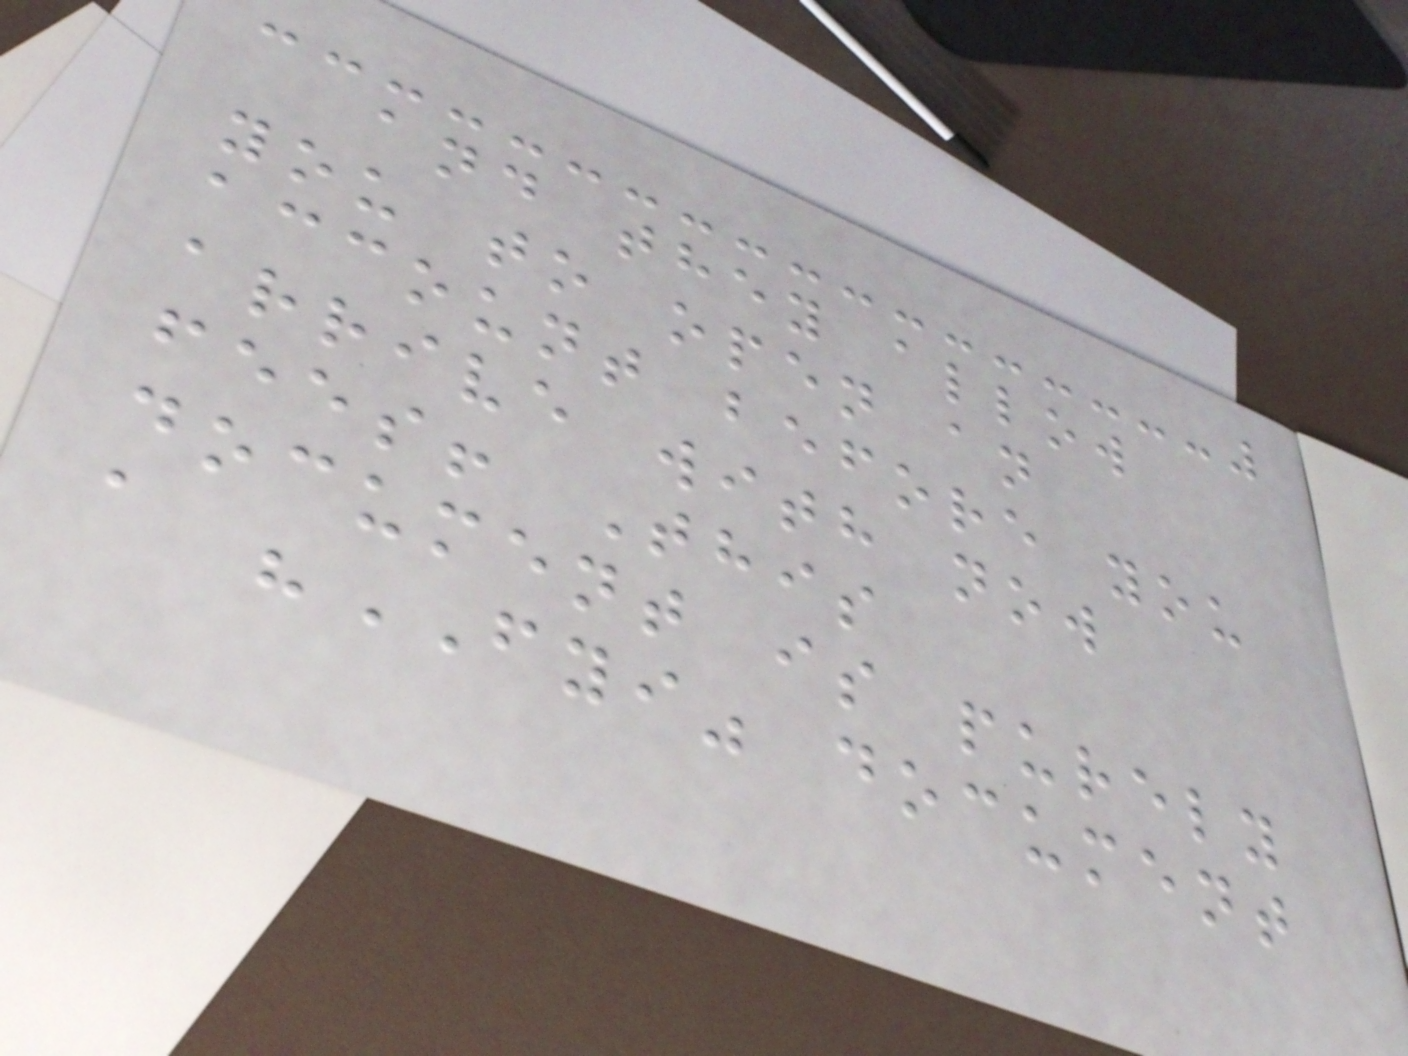and they allow
you to open an
account before you
arrive with now
fees! This
document is purely
a "FYI" document
